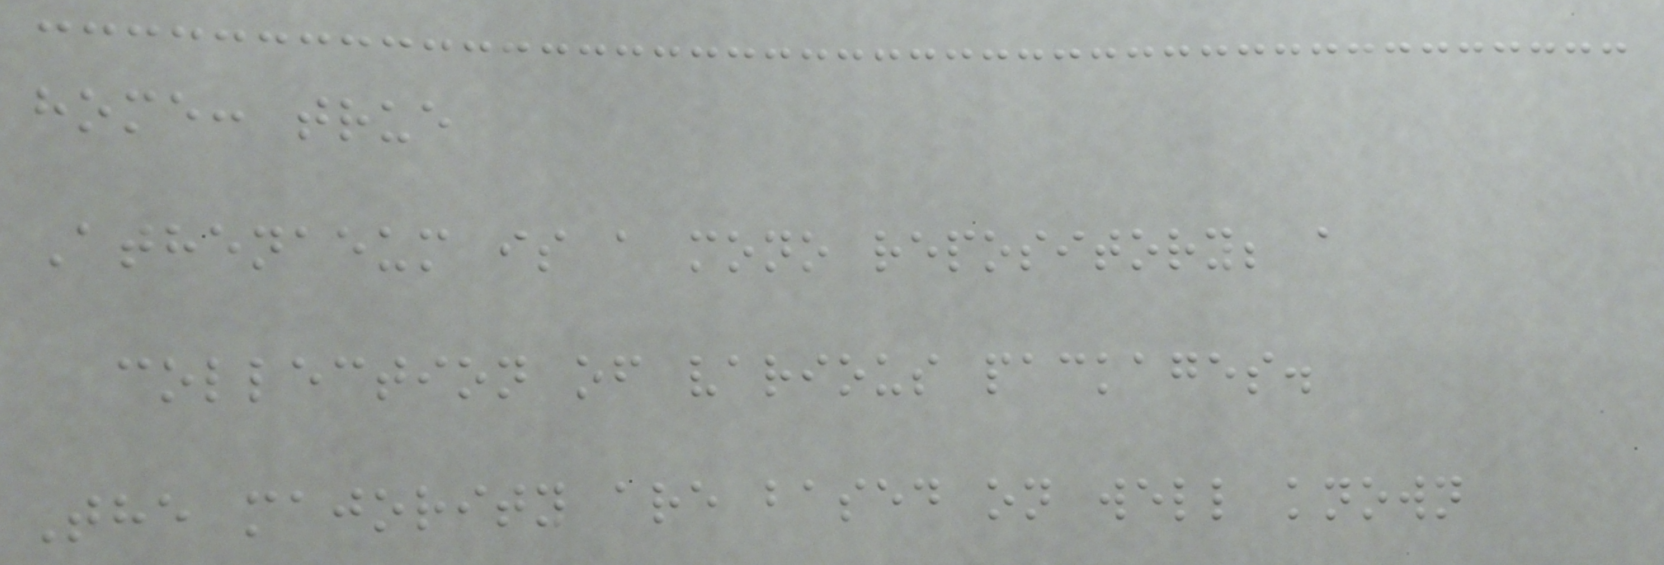home: true
Athenaeum is a mono repository; a
collection of various packages.
The majority are based on well known
